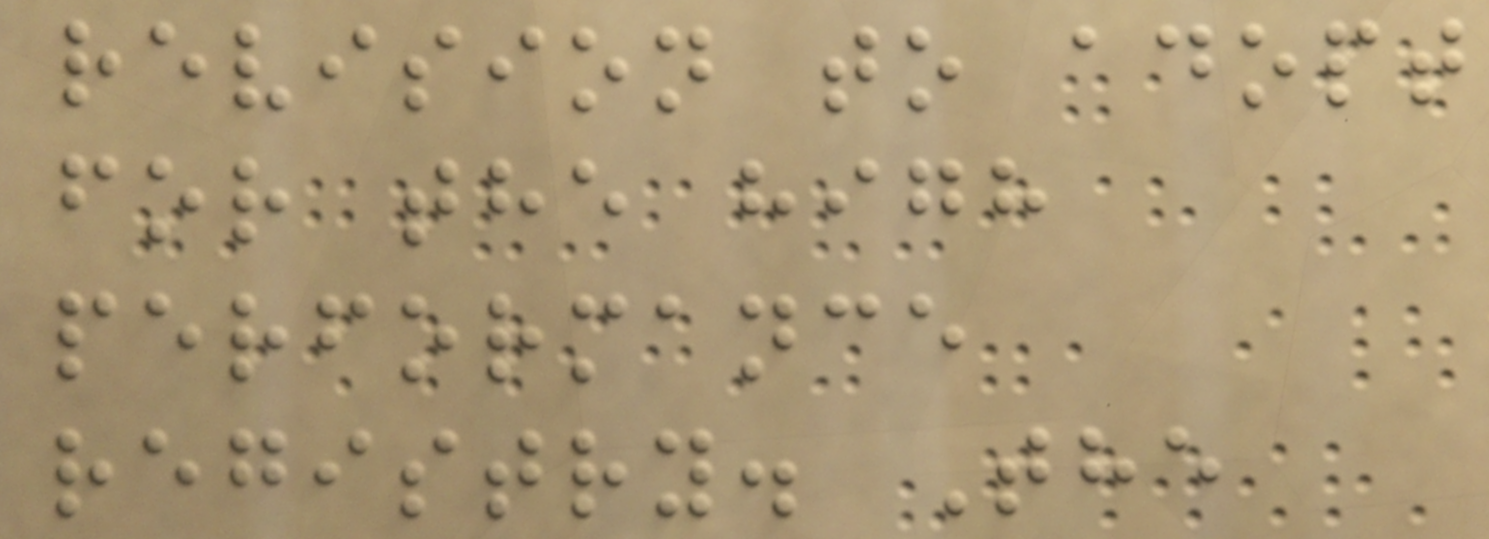revision to adopt
for the high
performance
registry. The
